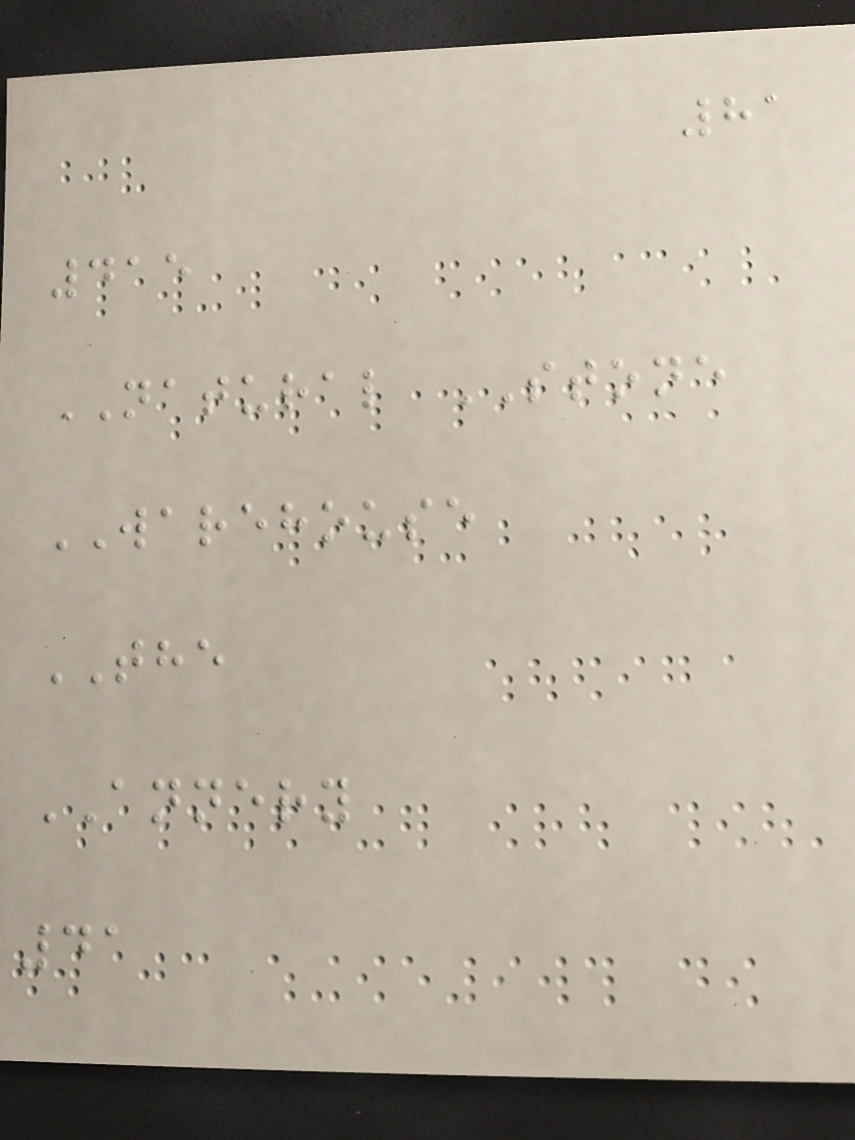81
415
NATURAL STONE
WAREHOUSE
THE
ANNERY
41
